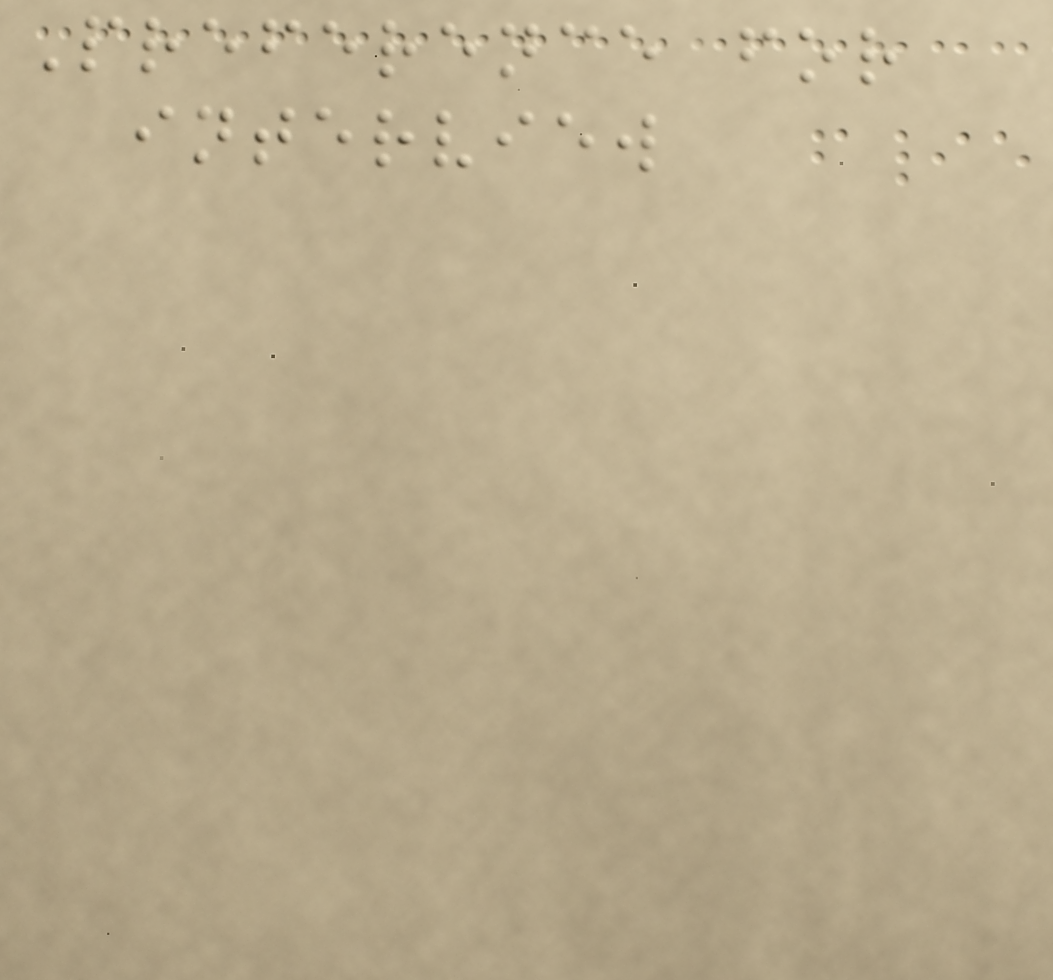Preference for
interview
